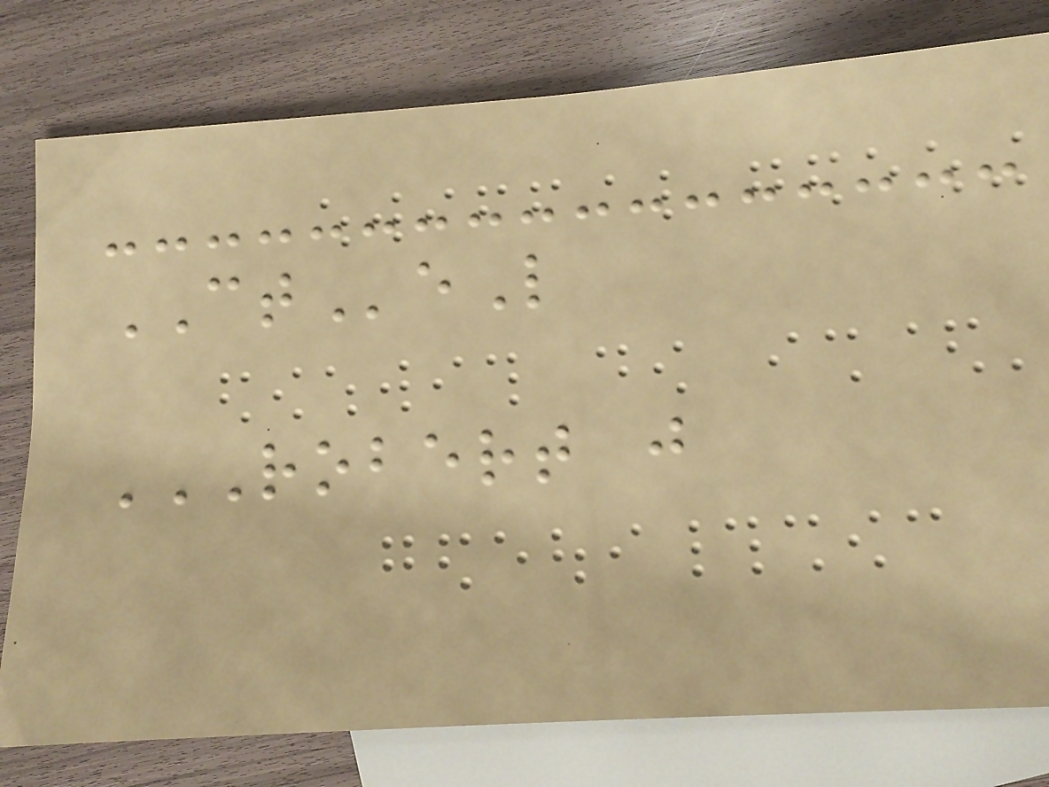CTeL
ROBERT J
